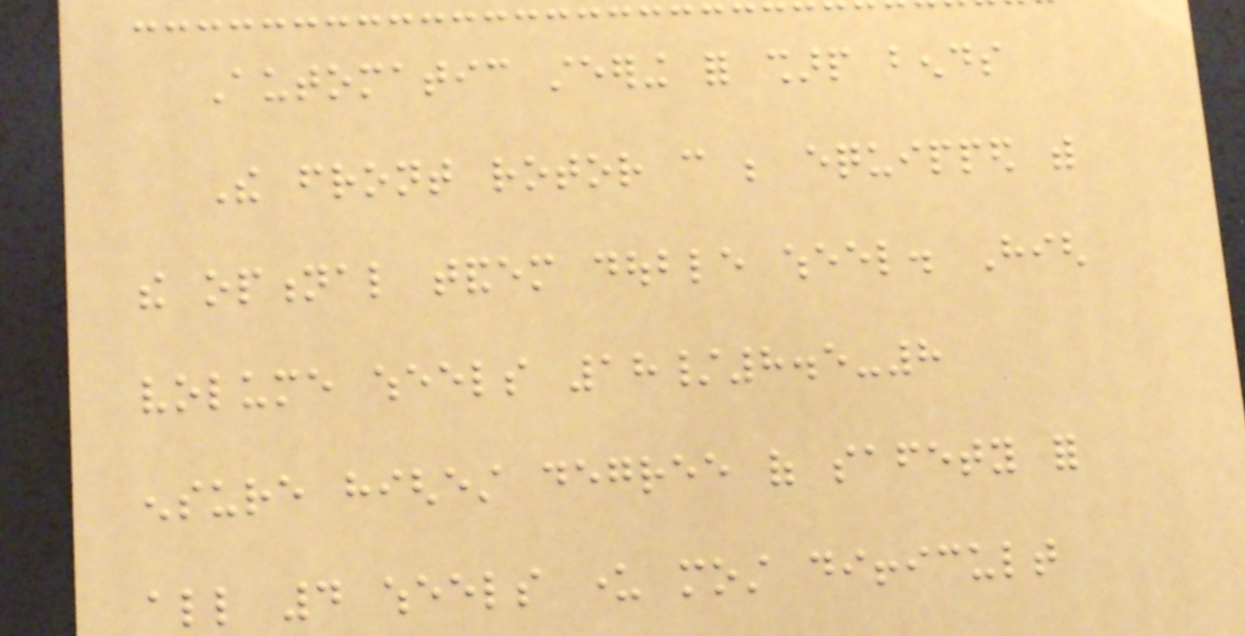Automatic steering for sharp bends
The front rotor can be equipped with
the optional tandem double wheel. High
volume wheels 18/8.5-8
ensure highest degree of safety for
all 4 wheels under most difficult
